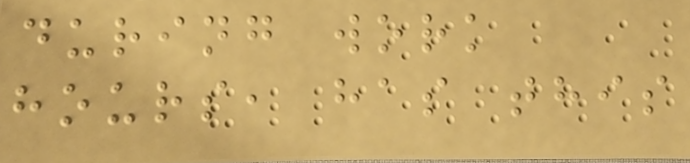during work
hours, has this
